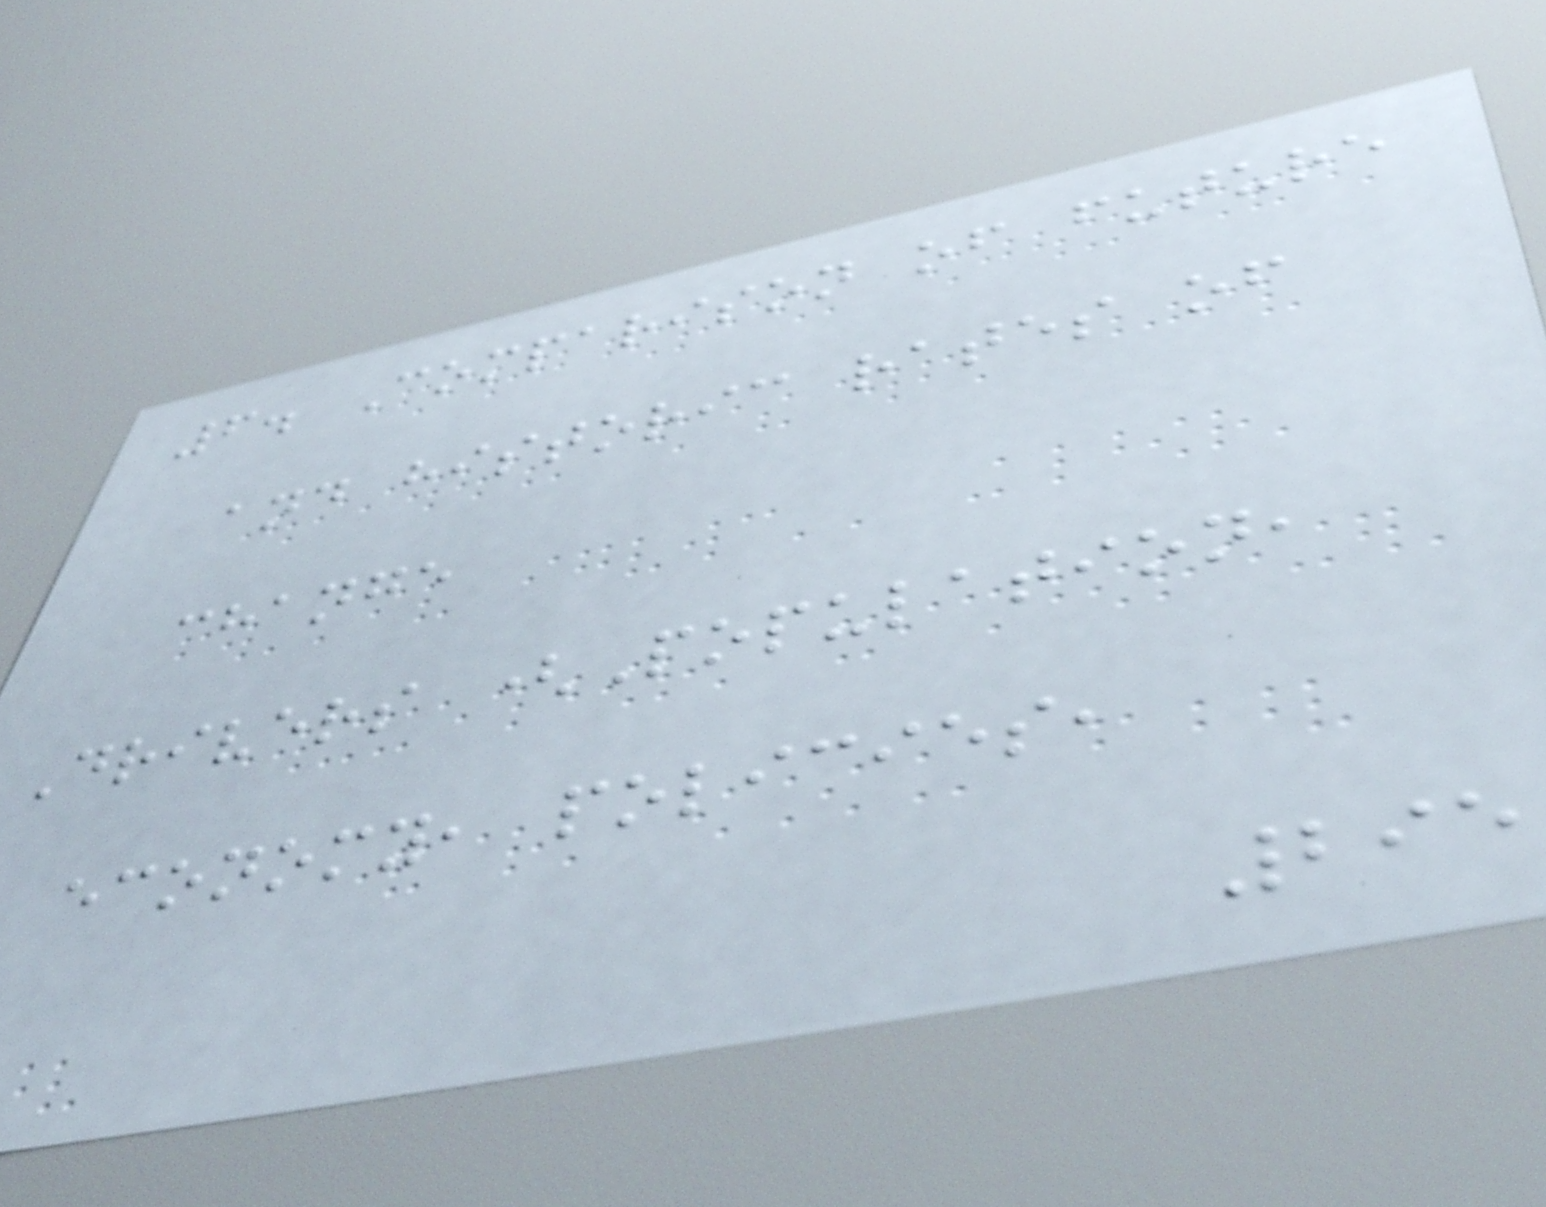6. Comparison of future
and historic rates of
change
Drivers (Population,
economy, policies,
295
